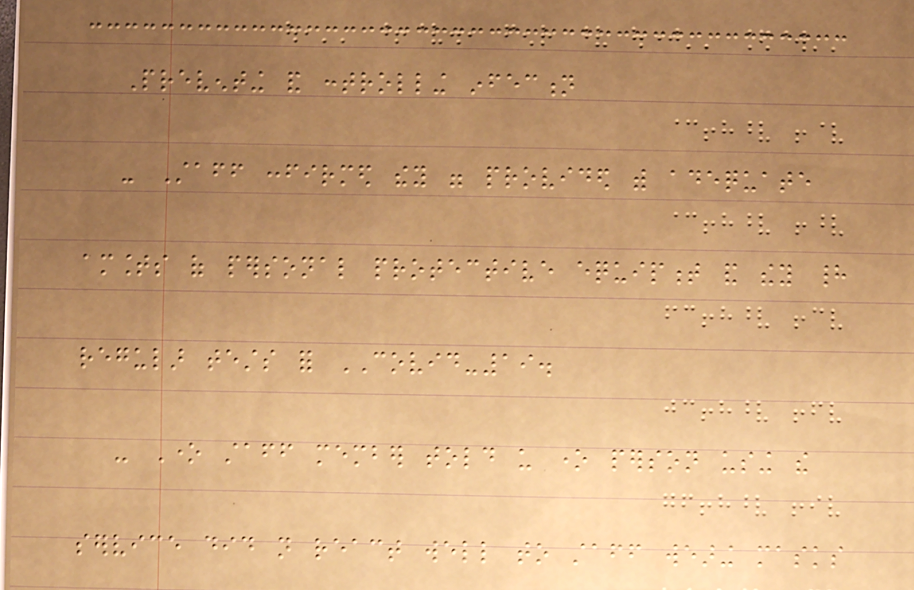Preventing and controlling infection
- Staff confirmed they were provided with adequate
amounts of personal protective equipment and they had
regular tests for COVID-19.
- One staff member told us one person using the
service did not react well to staff wearing masks
